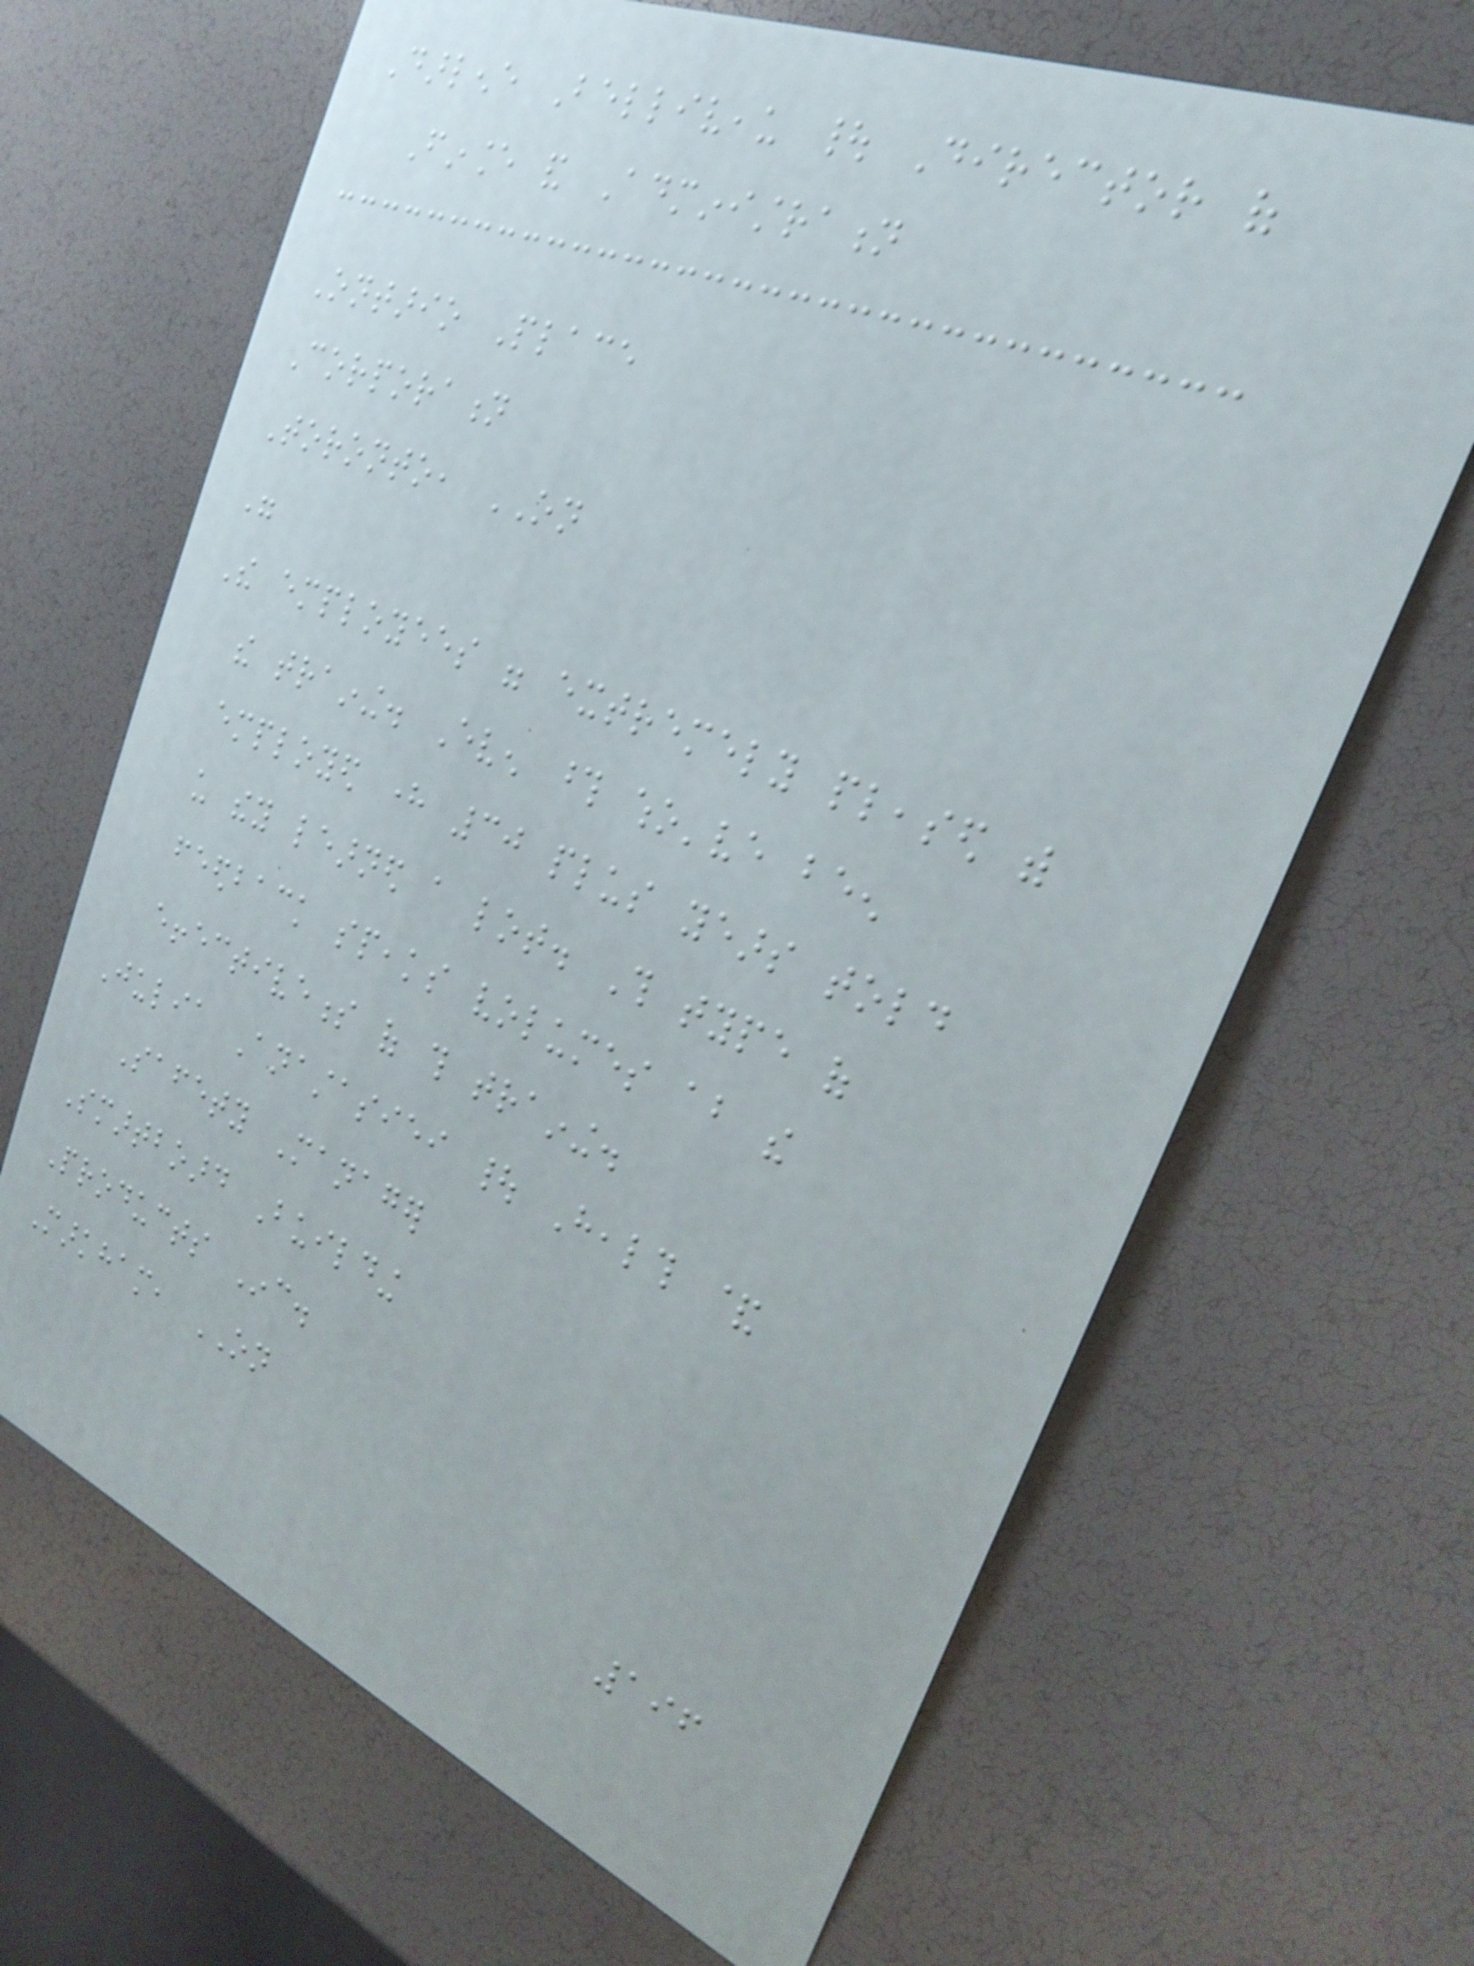Darlene Belliveau | Director of
Finance and Administration
Ontario Place
Corporation
Toronto, ON
"
The employees were extremely pleased with
the training. Even those who've been
employed here 30 plus years told
us they learned a lot. This type of
feedback speaks volumes about the
effectiveness of this training.
Julia Anastasiei | Health &
Safety Manager
Smartboard Building
Products Inc.
Markham, ON
196
